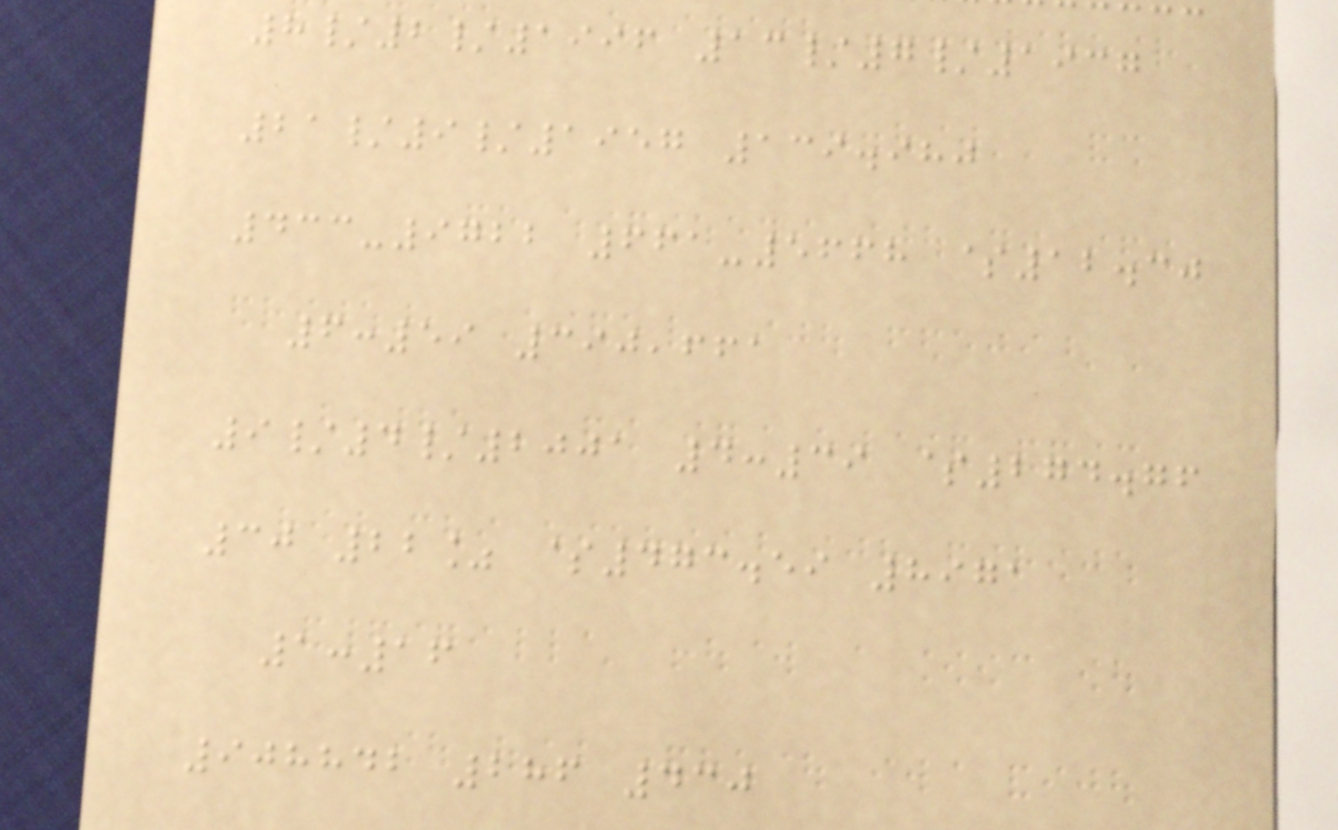8/2/1996 13/7/1937
21/9/1957 139.980
433-9722 661-5668 $12.30
6:59 390,661
9/4/2001 4:39 $274.76
30 22% $473.59 8971
1:16
908842 286 430
